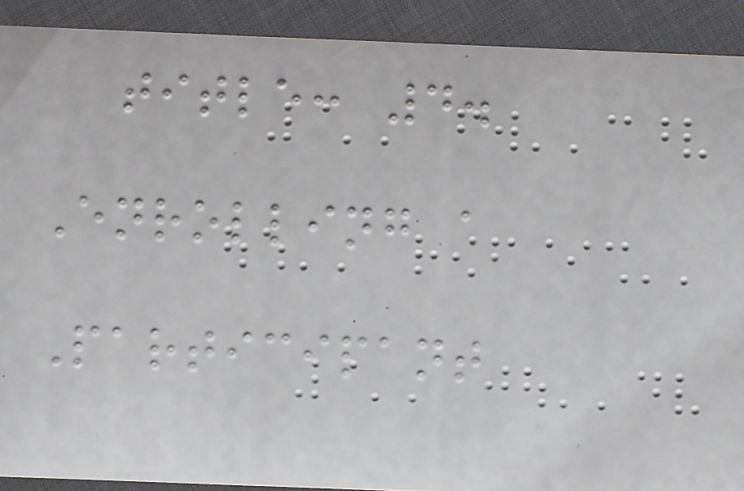title: 4.
Enrolling a
Participant
